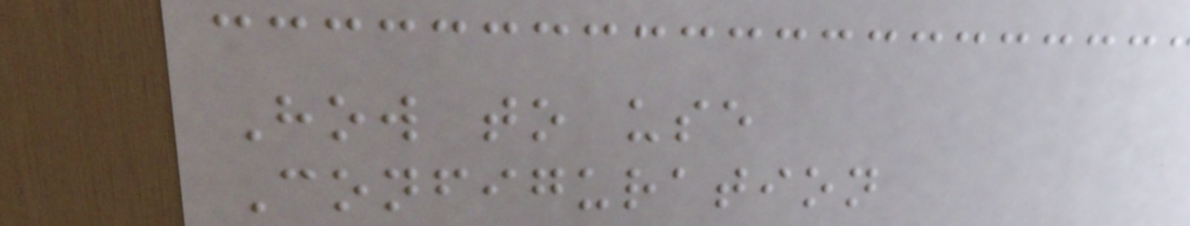How to use
Configuration
